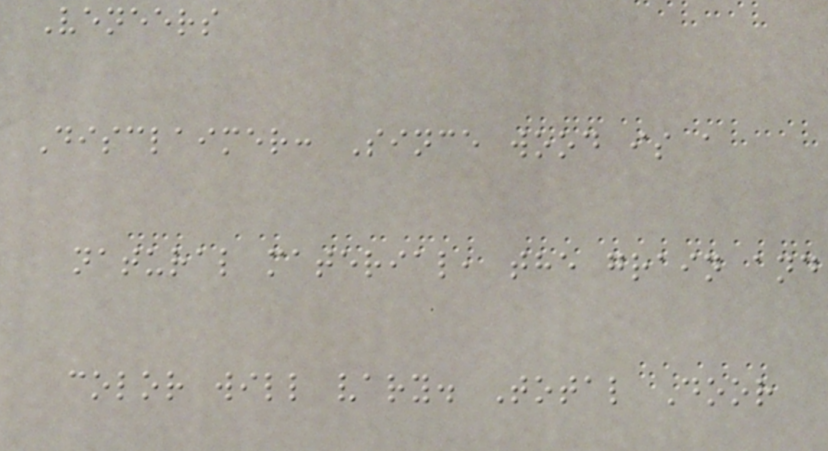Veneers
Disclaimer: Since wood is a
natural material, the grain and
color will vary. Total Door
